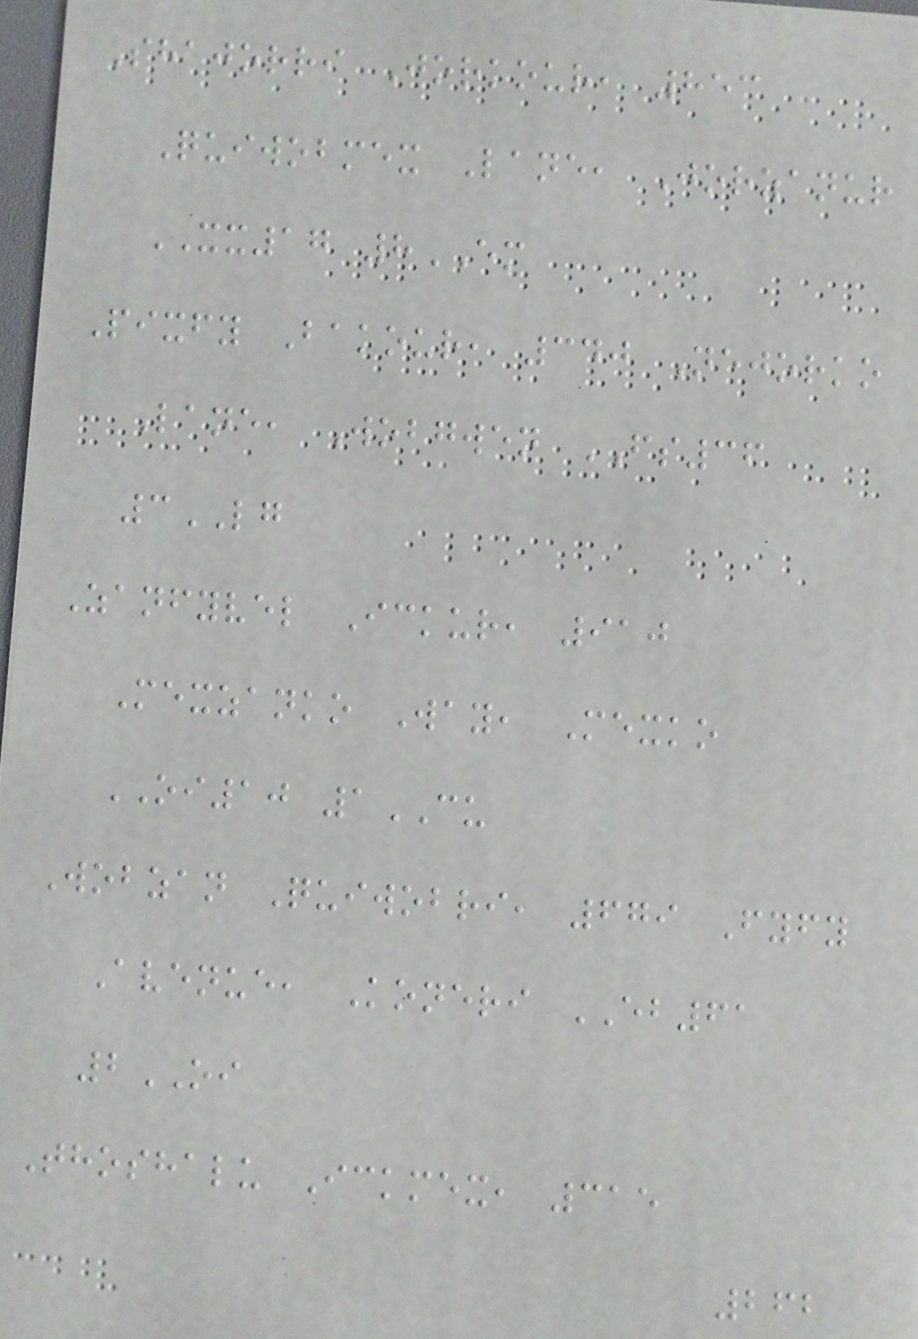Shajorri Jorkour, 853
Quiwobmex Lane, Jorzanur
XX17 8EM
Pixfy Bakour, 340 Nejorko
Lane, Wobgwen FS36
3LG
Zanfyvel Ickur, 910
Mexzanko Way, Mexko
OI10 1CU
Wobzan Quiwobri, 679 Fyfy
Avenue, Koneri EB61
2OI
Thoshalu Ickmex, 315
262
